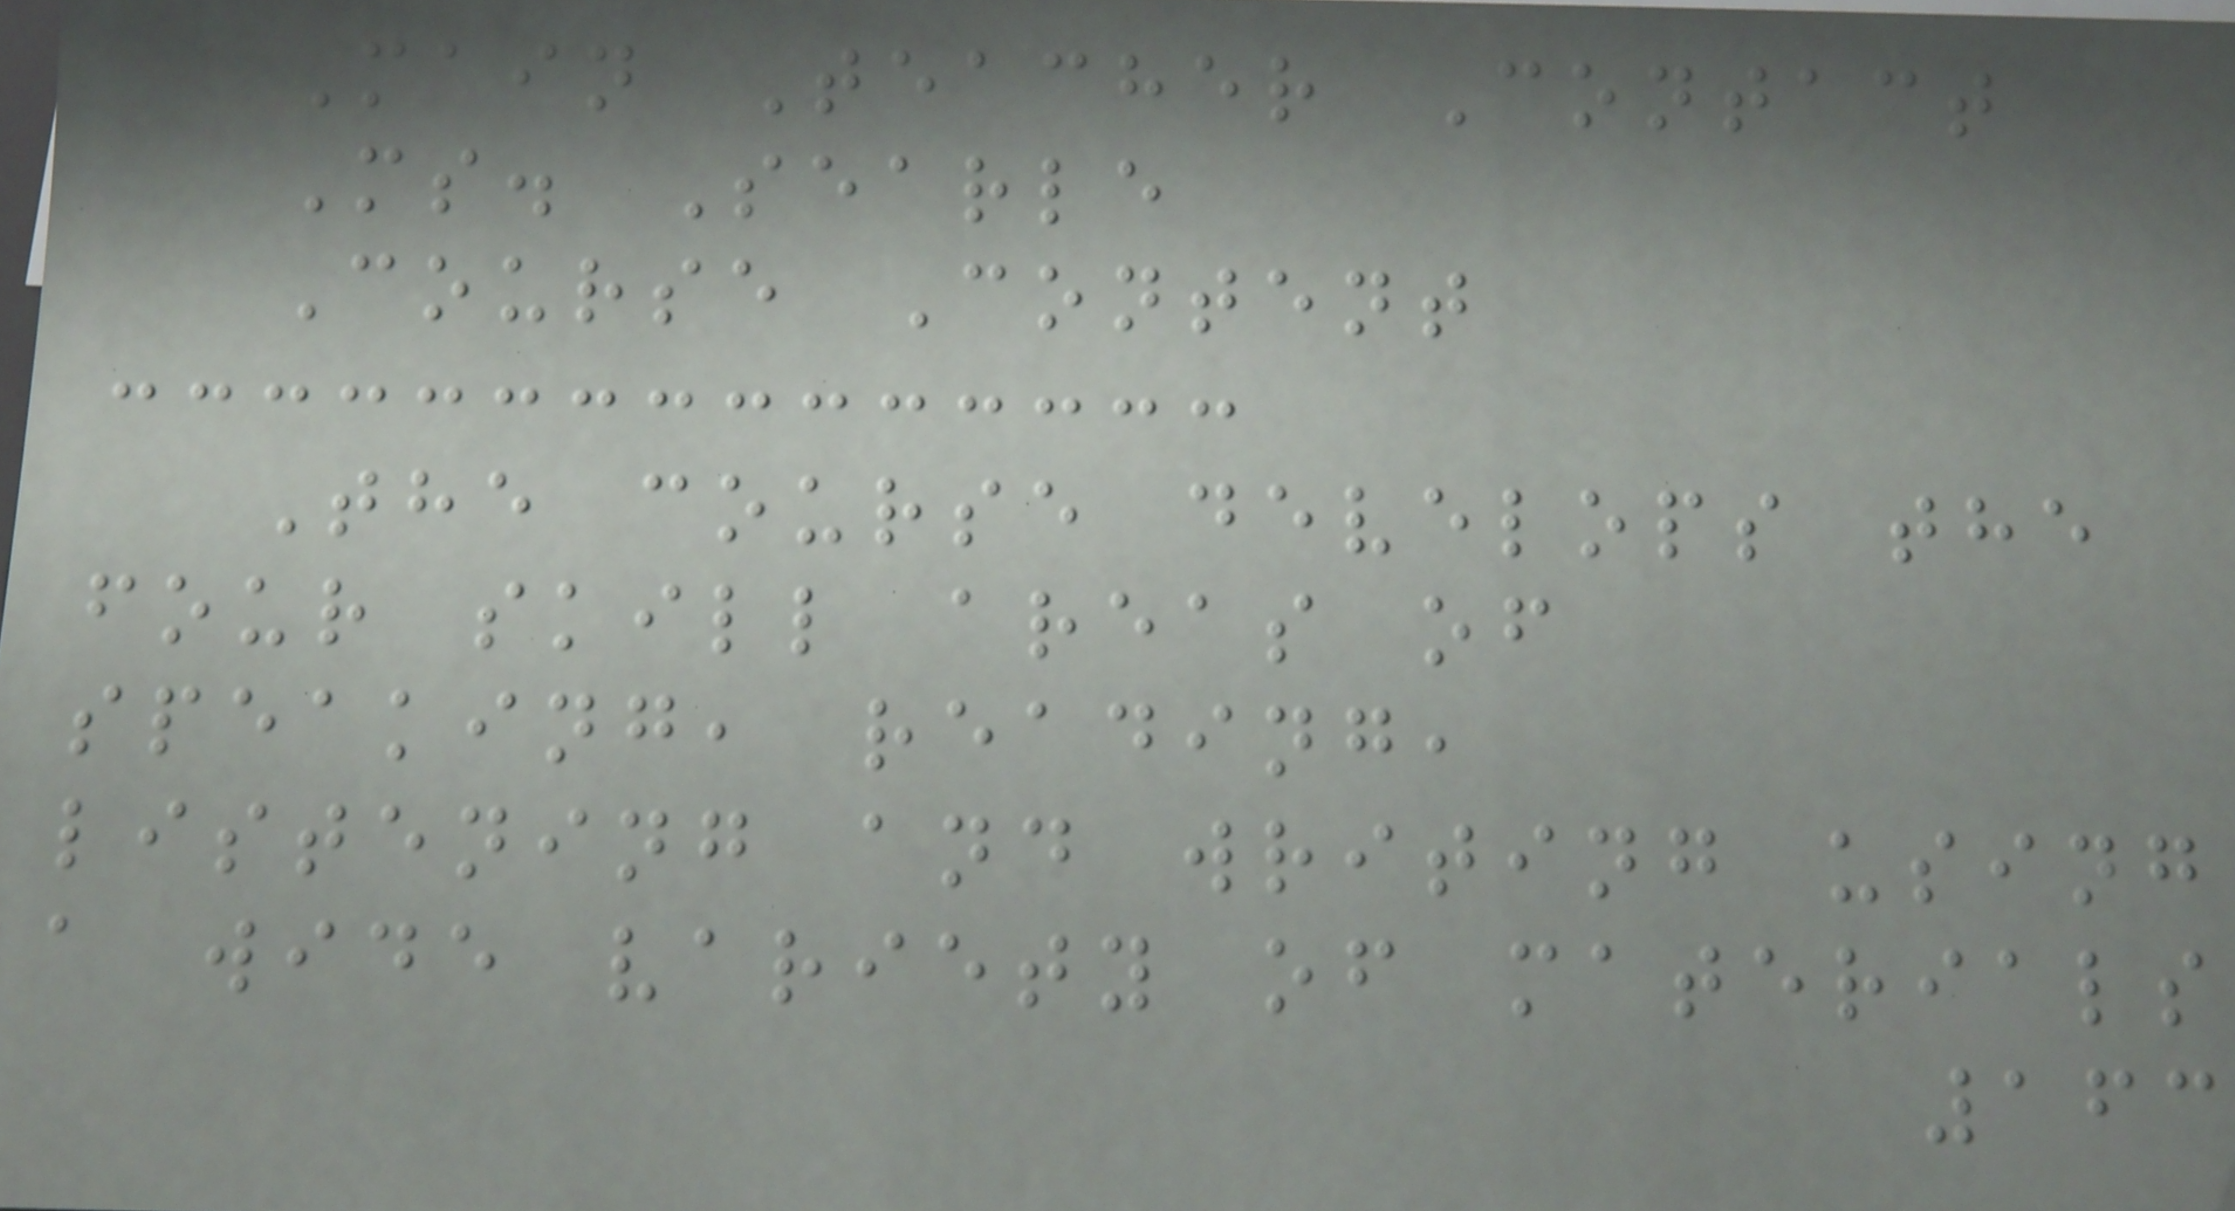Main Teacher Contact
Ms. Searle
Course Content
The course develops the
four skill areas of
speaking, reading,
listening and writing using
a wide variety of materials
163
